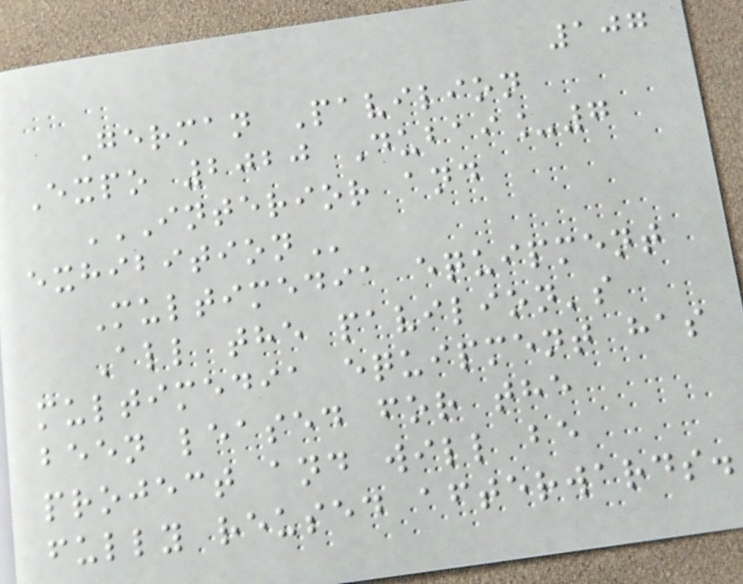107
German Pavilion
Expo 2020 Dubai_7
INTERIOR AND
EXHIBITION
Multimedia equipment
All the pavilion's
multimedia equipment has
been leased for the
project and will be
fully reused afterwards.
